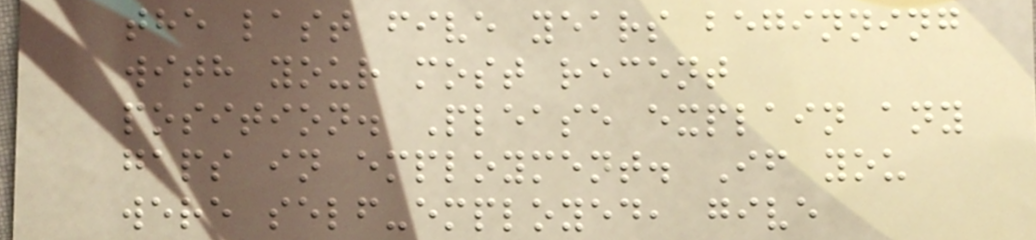the last five years beginning
with your most recent
position. Please explain any
gaps in employment. If you
were self-employed, give
